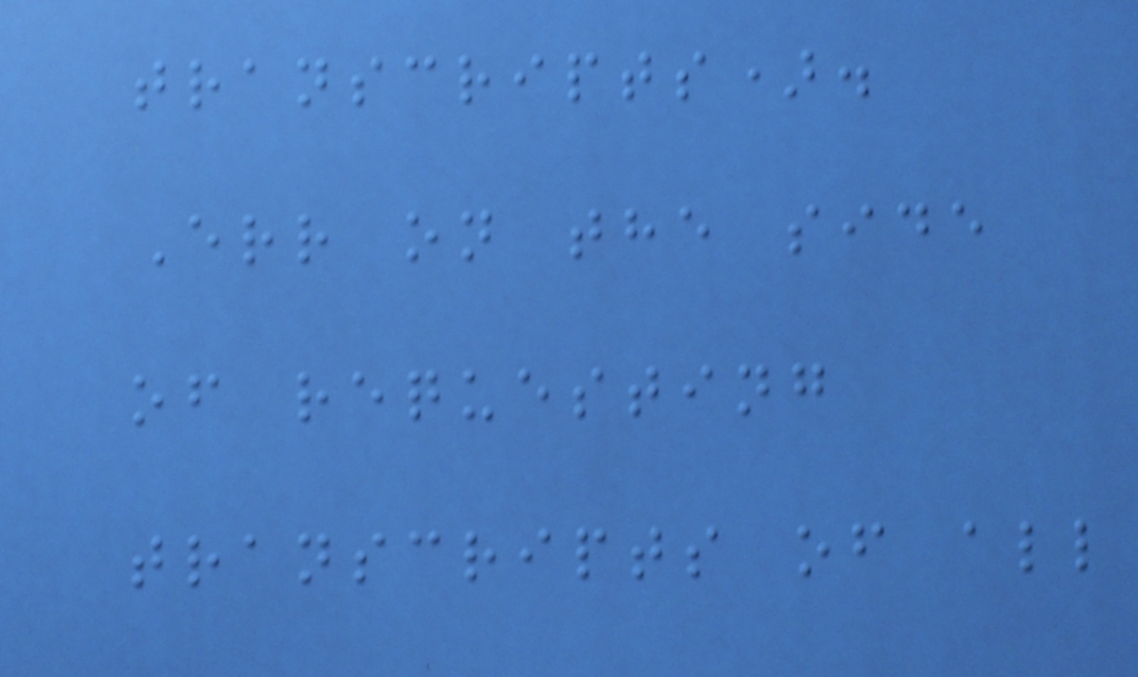transcripts).
Err on the side
of requesting
transcripts of all
